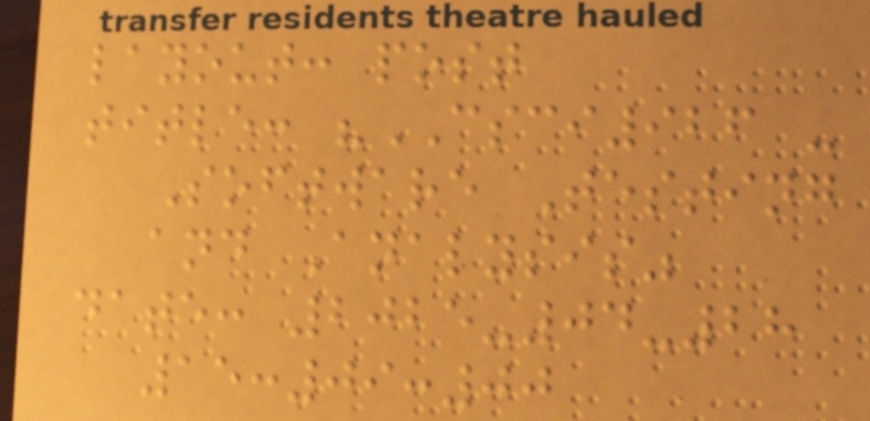layout: post
title: "CSCI926 -
Software Testing
and Analysis"
date: 2025-04-28
15:09:00
